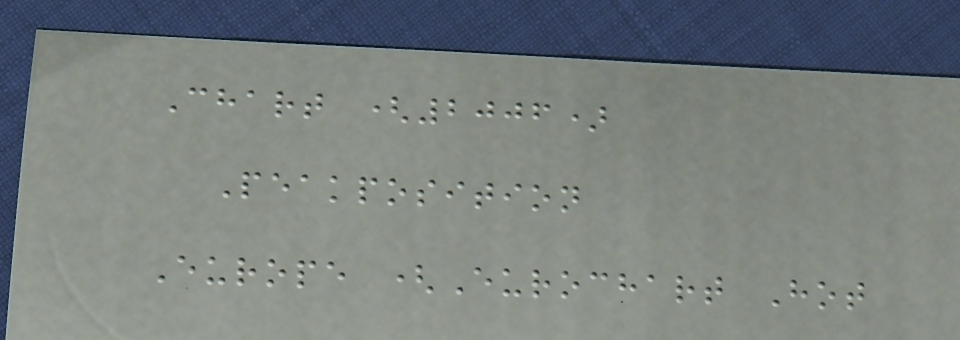Chart (2006)
Peakposition
Europe (Eurochart Hot
